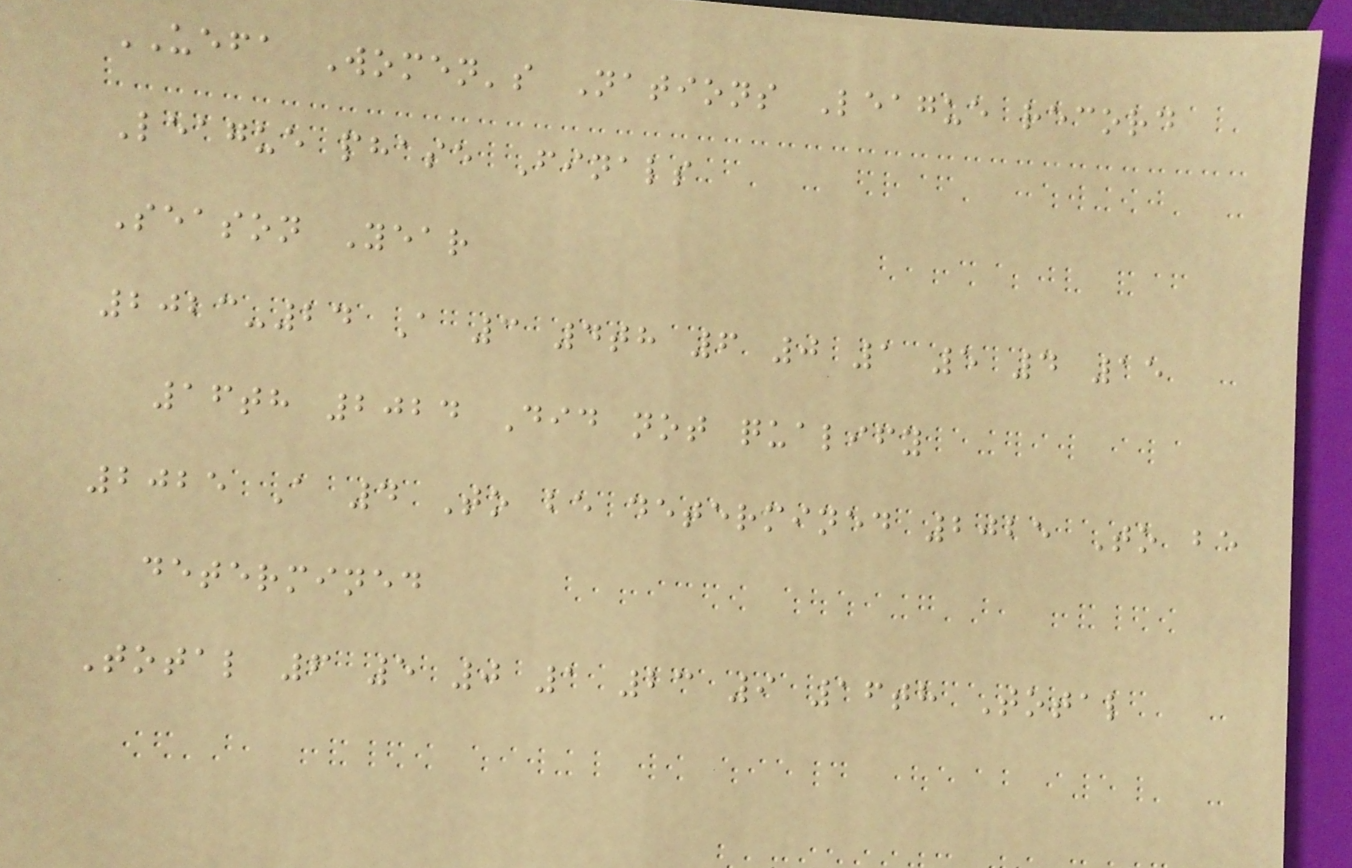UEFA Women's Nations League record
League phase Finals
Season Year
2023-24 A 3 4th 6 0 1 5 4 15
16th 2024 Did not qualify
2025 A 4 To be determined 2025 To be
determined
Total 6 5 0 1 23 9 16th Total
